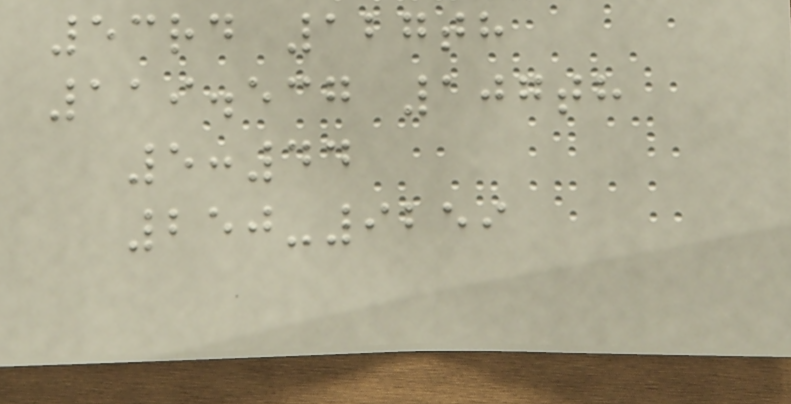53rd 127th
119.537 107th
5:44
250-9259
